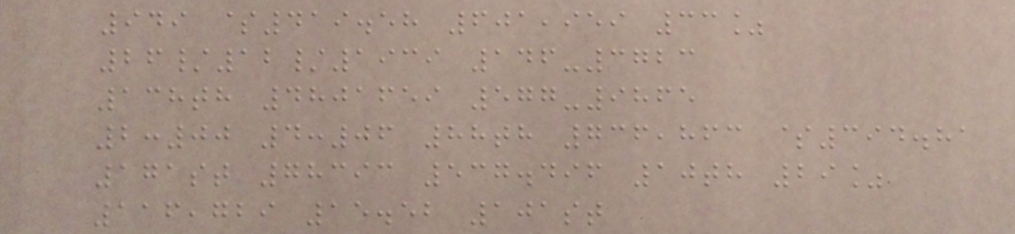949 $419.58 601,959 33%
26/12/1939 146-3723
138th 4801659 577-9865
2:00 4:06 88th 736,863 $394.81
171st 78393 537.496 10th 29%
116,729 15.52 101st
